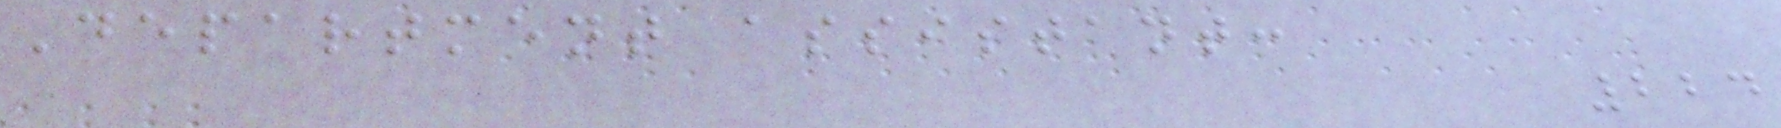Department assistant:
224
